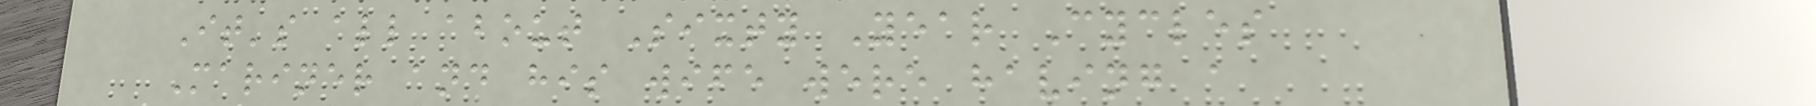It's all about Sixty Year Cycles
Mariner and his wife were having a
